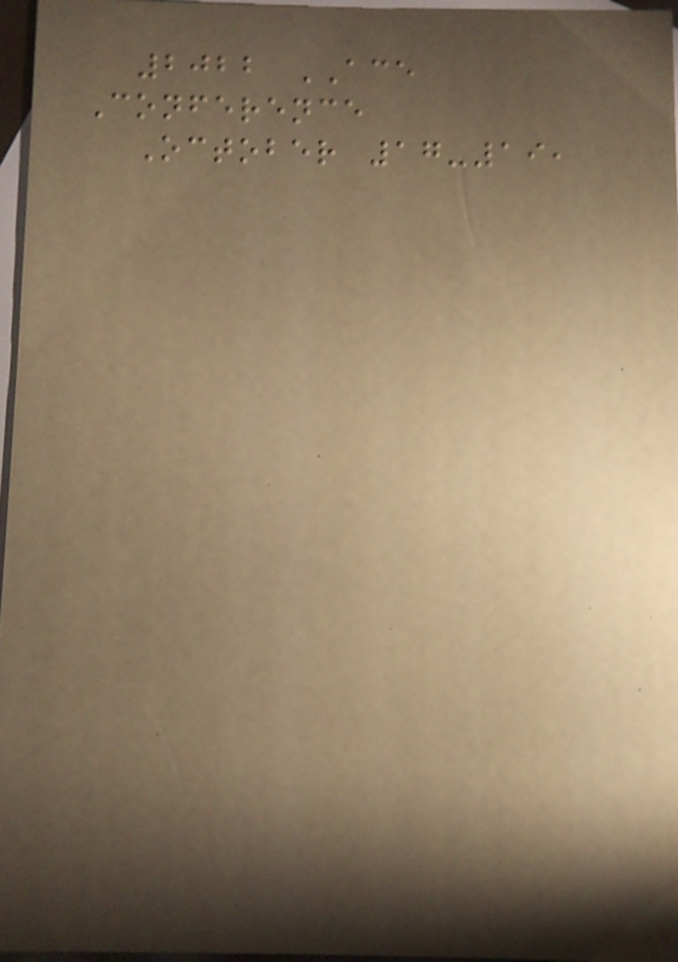2022 ACE
Conference
October 17-19,
